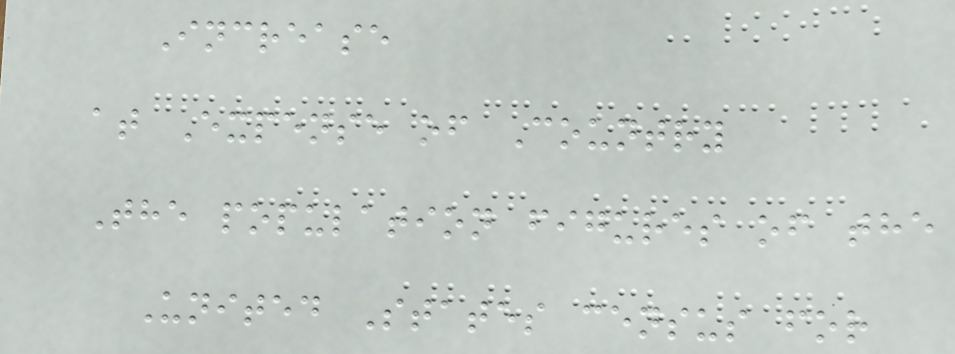Increase
at Expense of Country
The population figures of the
United States census for
